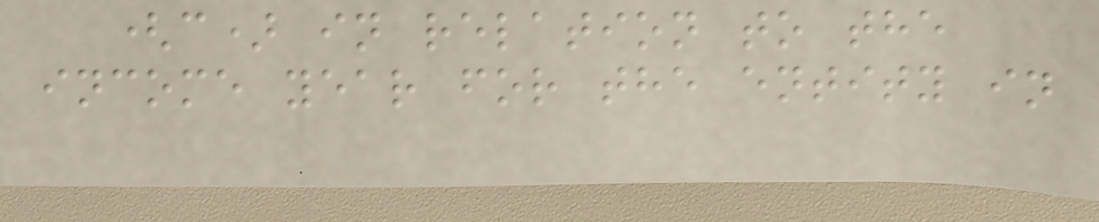(c) in relation to the
income year for the entity in
